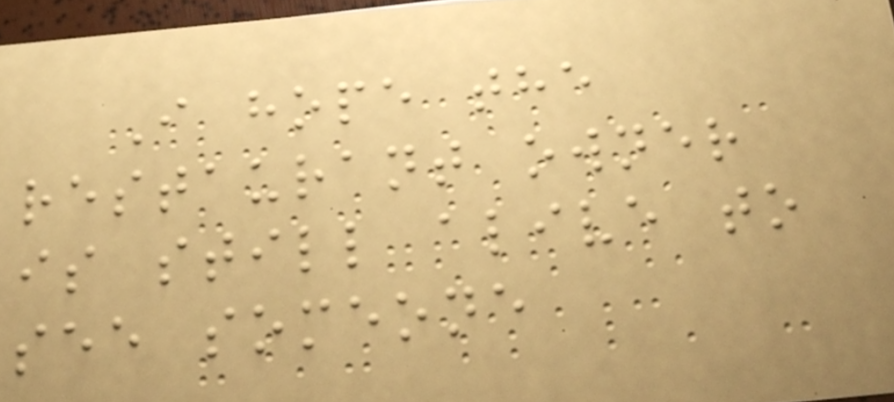I hope the
restaurant owner
is still alive to
see someone
